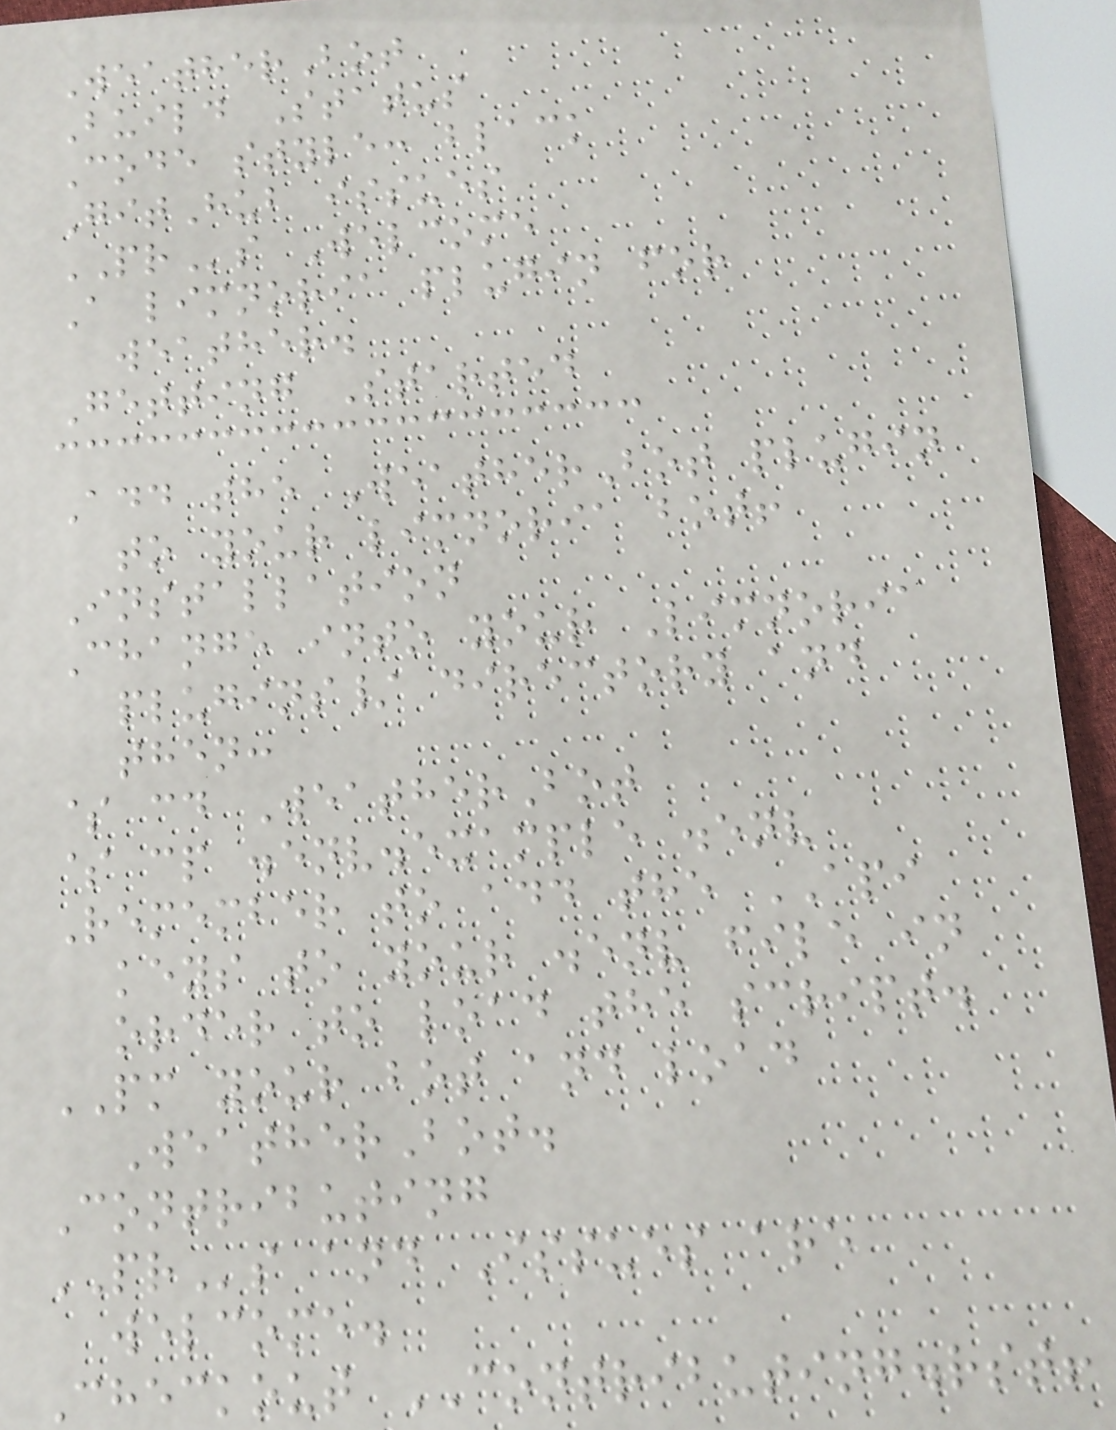WeatherBot
Build Status
Code style: black
GitHub issues
PRs Welcome
A limnoria plugin for
weather.
Getting Started
Add the WeatherBot plugin
to your limnoria bot!
Installation
Change into your Limnoria
plugins/ directory and
then:
$ cd WeatherBot
$ cp .env.example .env
Remember to add the API
keys to your .env file in
order to load the script.
PM your bot and load
WeatherBot.
Contributing
PRs and Issues are
welcome.
Checkout CONTRIBUTING.rst!
